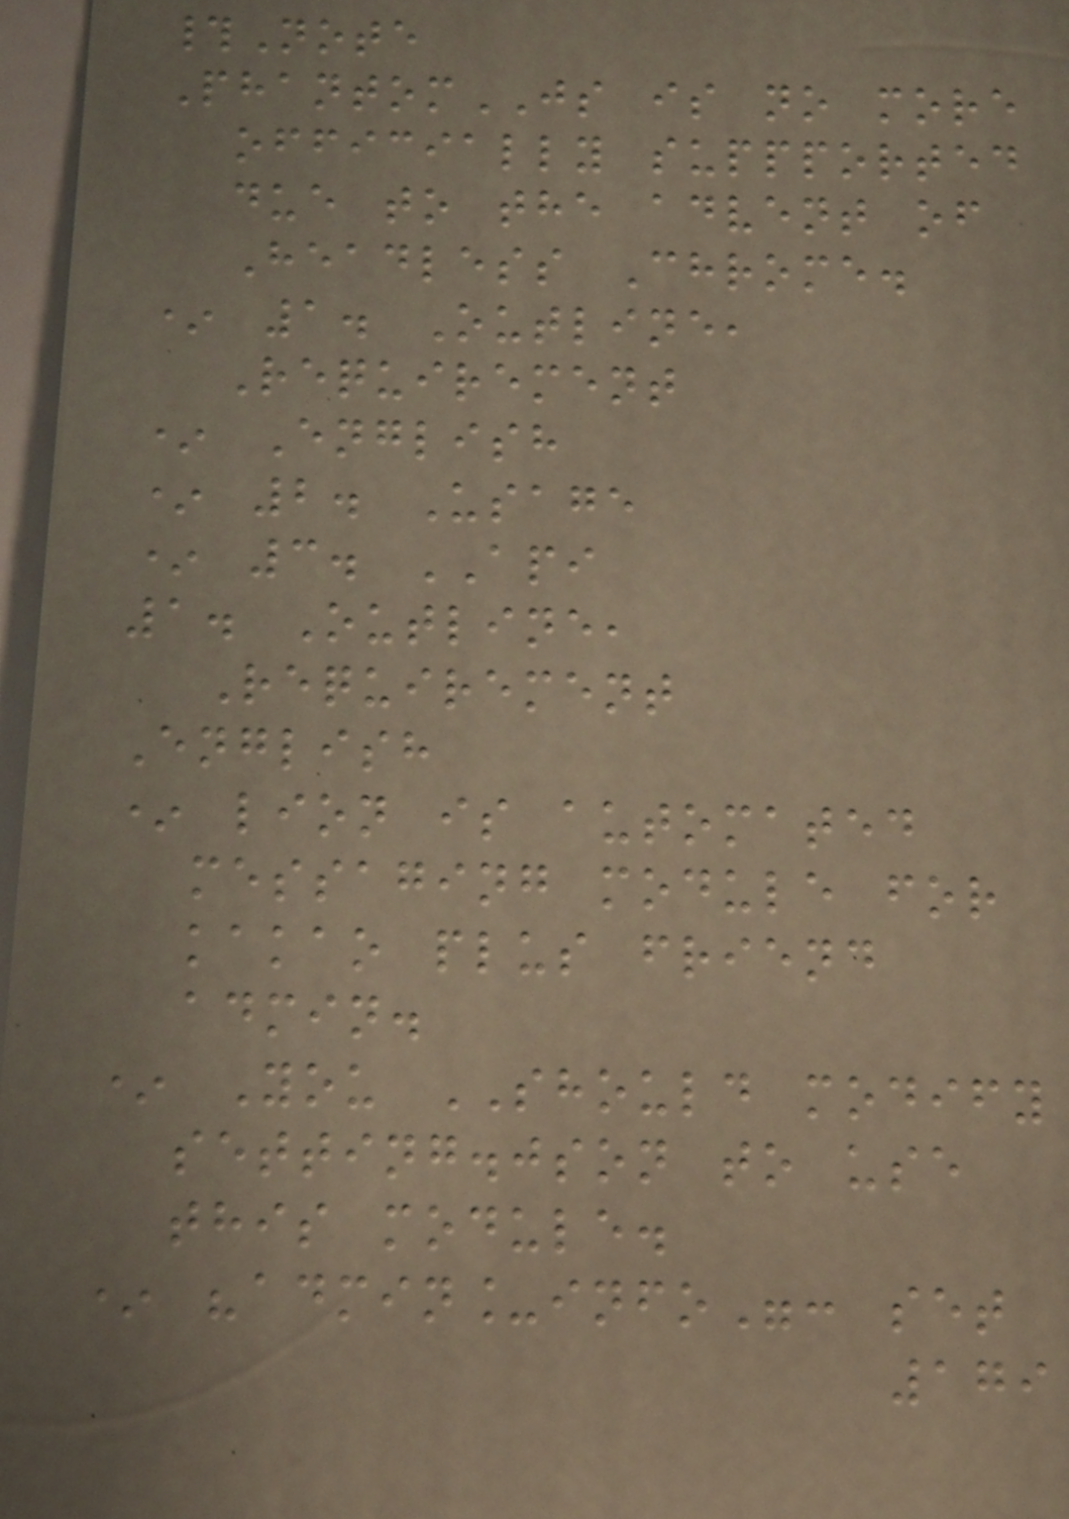#Note
PhantomJS is no more
officially suppported
due to the advent of
Headless Chrome.
* 1. Outline,
Requirement
* English
* 2. Usage
* 3. API
1. Outline,
Requirement
English
* lion is automated
messaging module for
kakao plus friend
admin.
* You SHOULD modify
setting.json to use
this module.
* "admin_info": set
179
